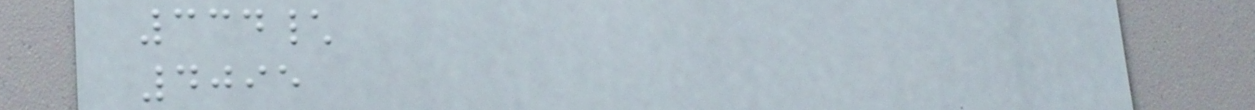334\
4095
